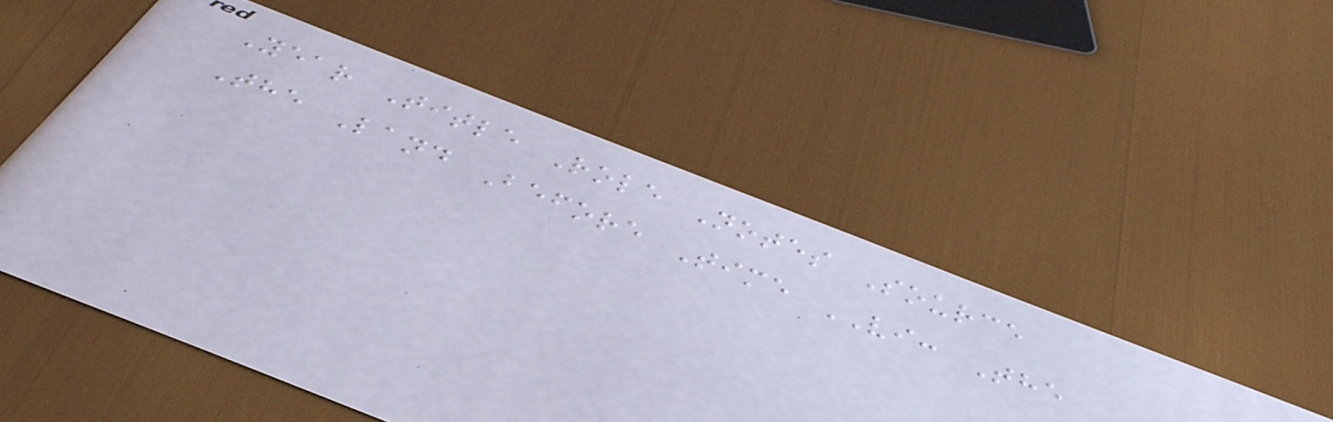Year Title Role Notes Source
The Land Before Time VI: The
